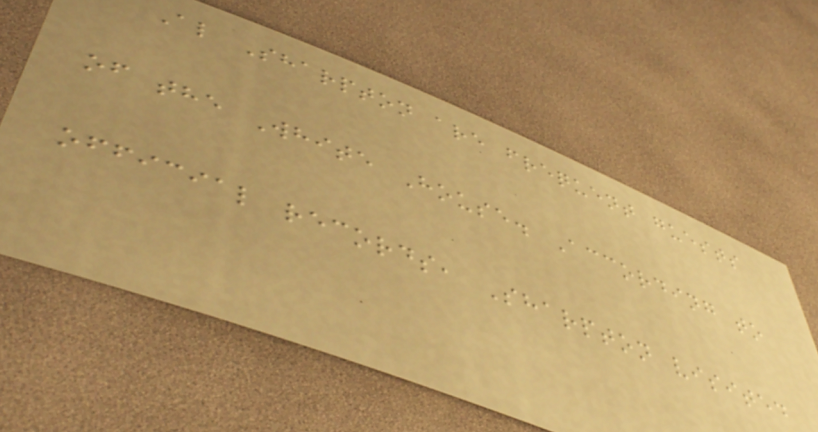Al Sharpton are frequent guests
of the White House. According to
official records, Sharpton visited
